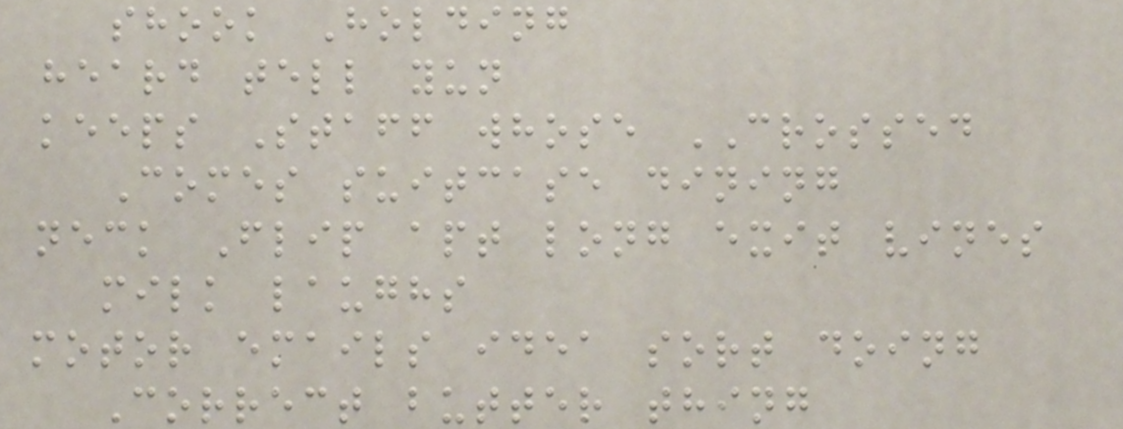shook Holding
heard tell yun
keeps Staff whose CROSSED
Comes suitcase dining
neck Flip apt long exit vines
milk laughs
motor emails idea sort doing
Correct butter thing
